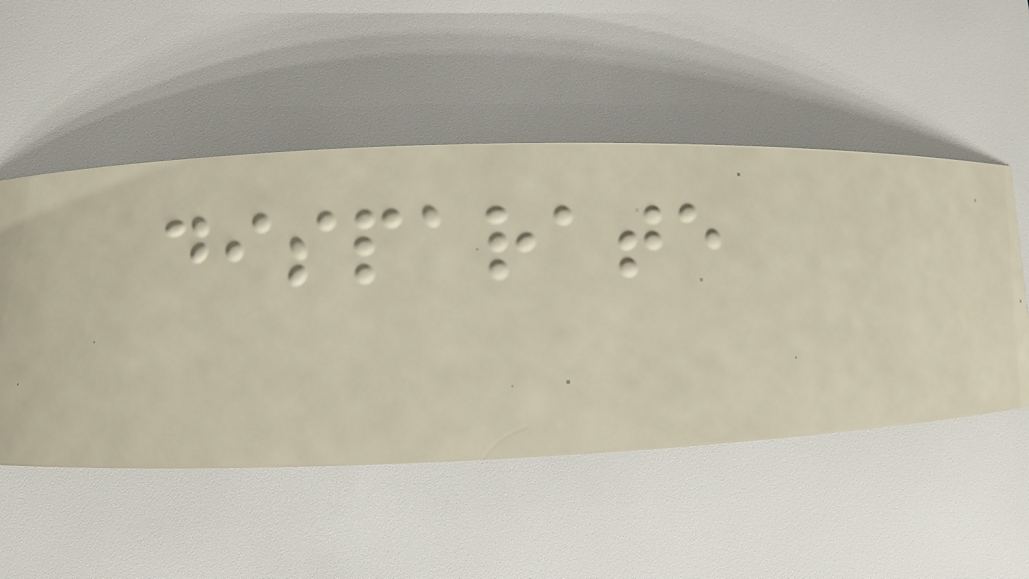disparate
